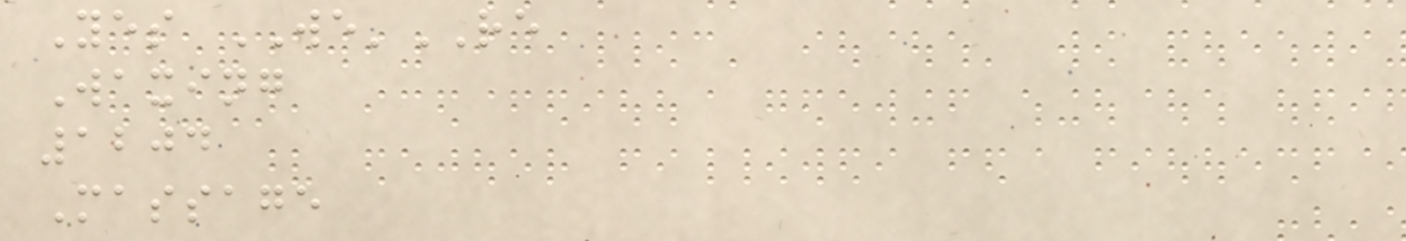Yes WE'RE
Waxing
1204
Massage
